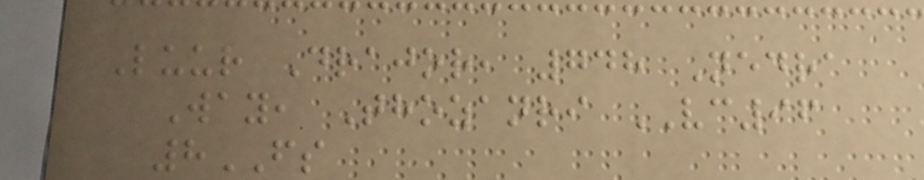Luur Drajor, 748 Nedra
Way, Thozanri VC96
8FS
